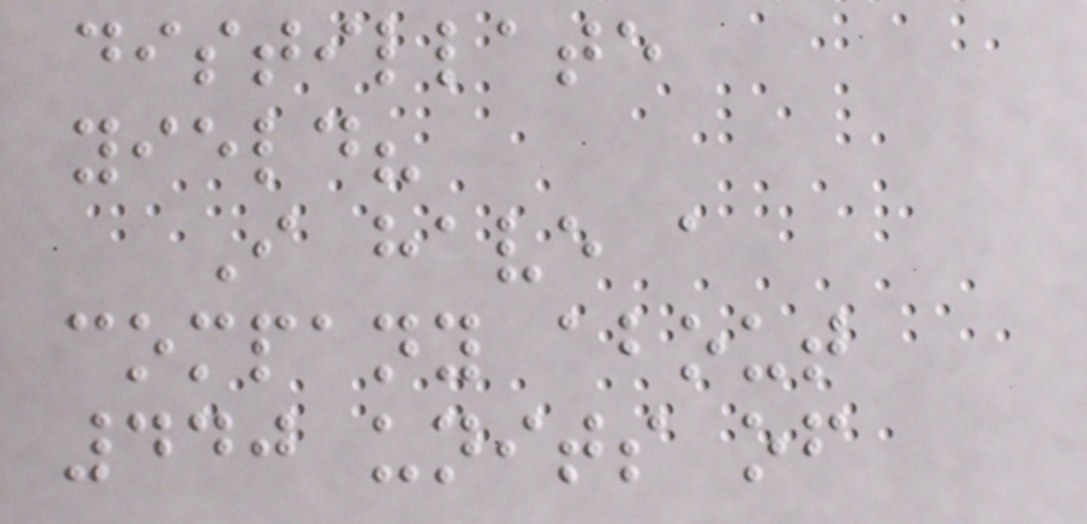distillate
yield?
I have a
company about
440 units of
